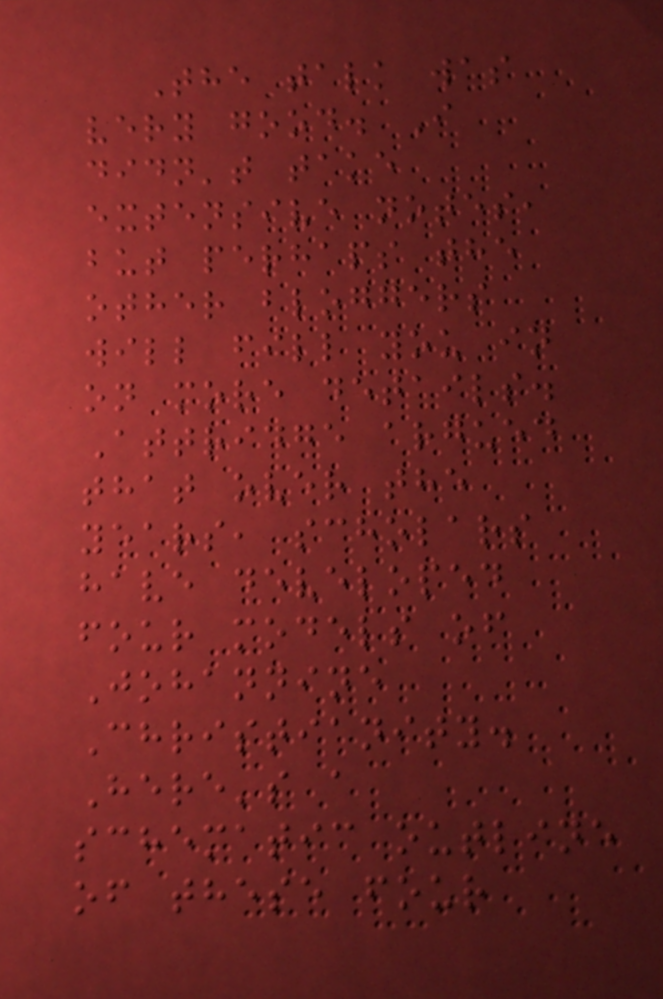The talk was
very good. I
didn't take
extensive notes,
but perhaps the
other bloggers
will fill you in
on more details.
Attridge argued
that over the
years, scholars
have developed
four models of
Johannine
Christianity.
Here's a
schematic outline
of these four
